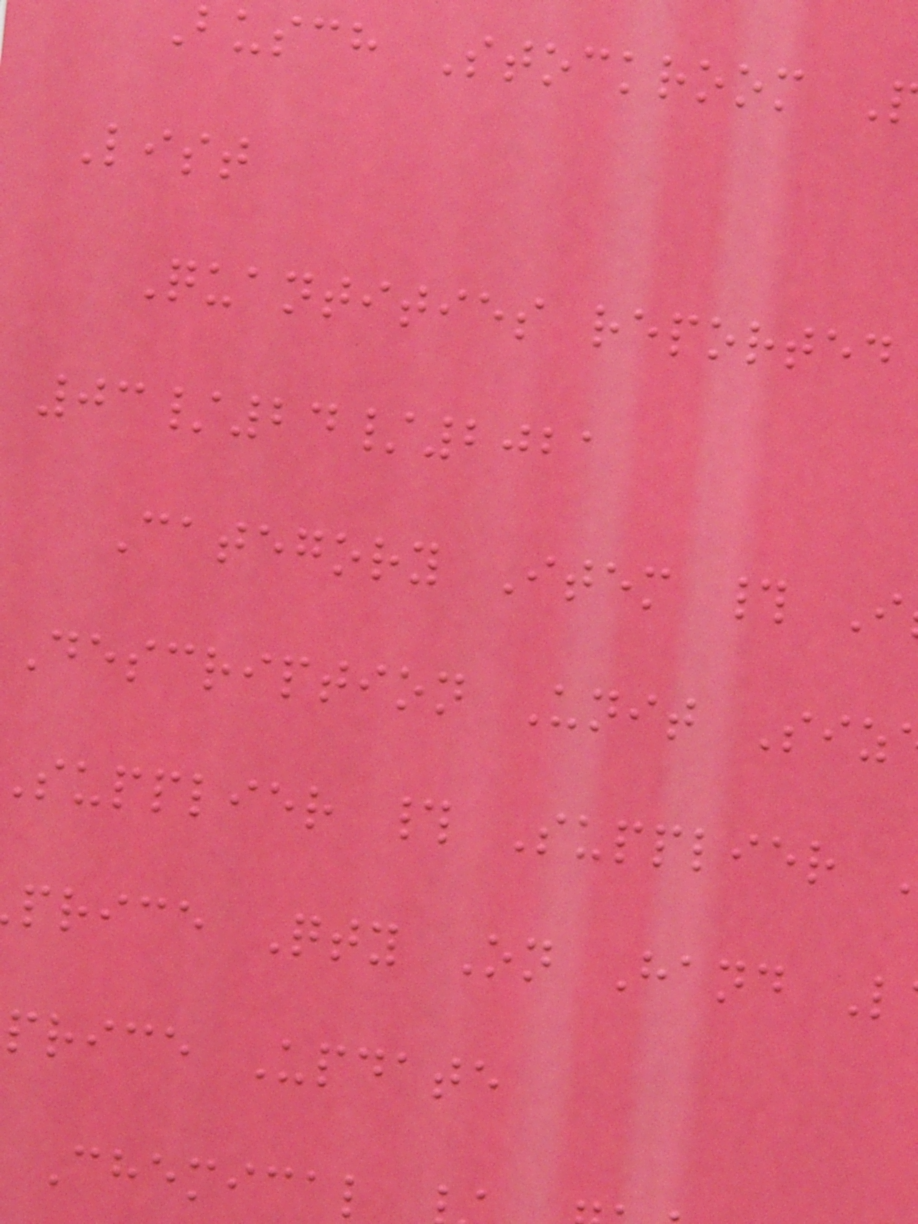busch Stockroom
List
Quantities reported
03/24/2021
Category Item # I
Description Unit Siz
supplier # Supplier
price Qty On Hand L
price Update
Chemical
